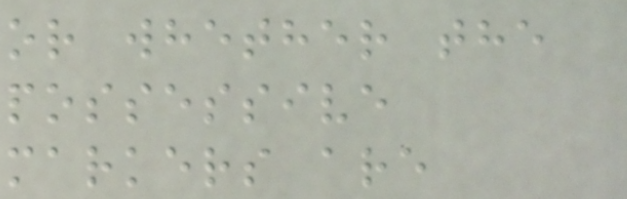or whether the
possessive
markers are
